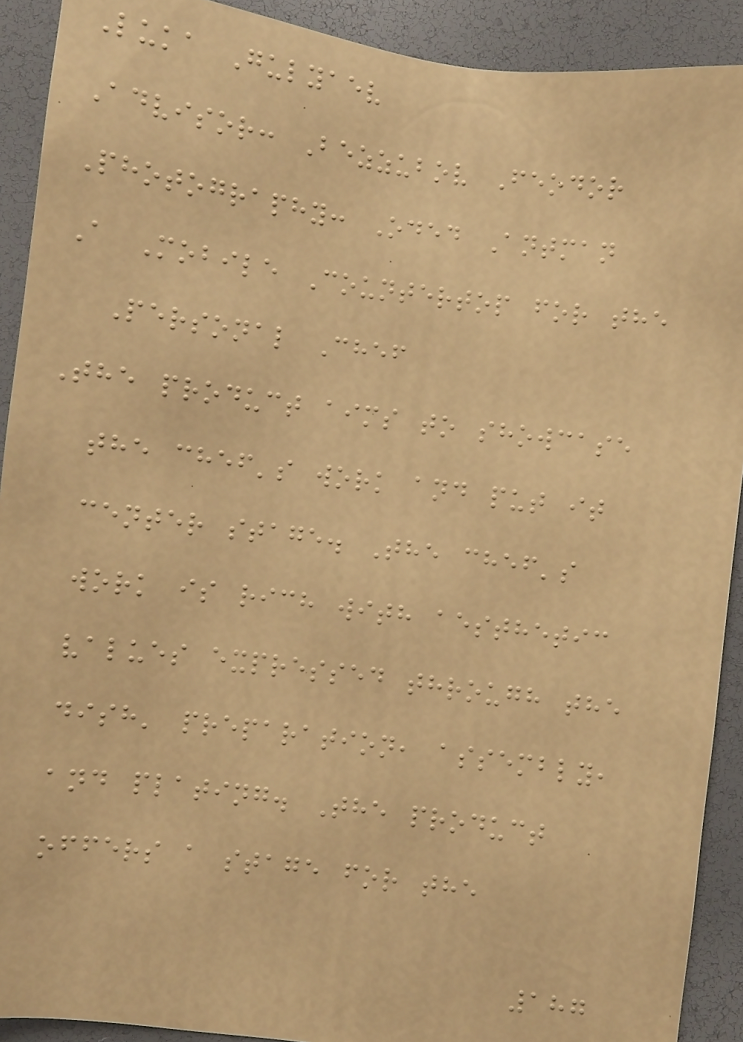Luka Gulyaev
Advisor: Bezzubov Feodor
Photography: Oded Antman
A Mobile Countertop for the
Personal Chef
The product aims to showcase
the chef's work and put it
center stage. The chef's
work is rich with aesthetic
values expressed through the
dish' preparation, assembly,
and plating. The product
offers a stage for the
187
